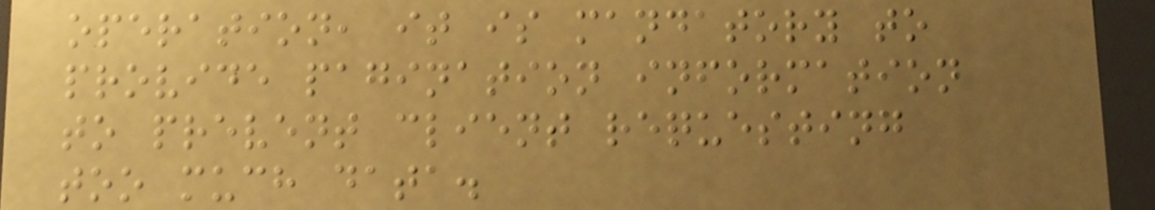operation, it is mandatory to
provide pagination information
to prevent client requesting
too much data.
